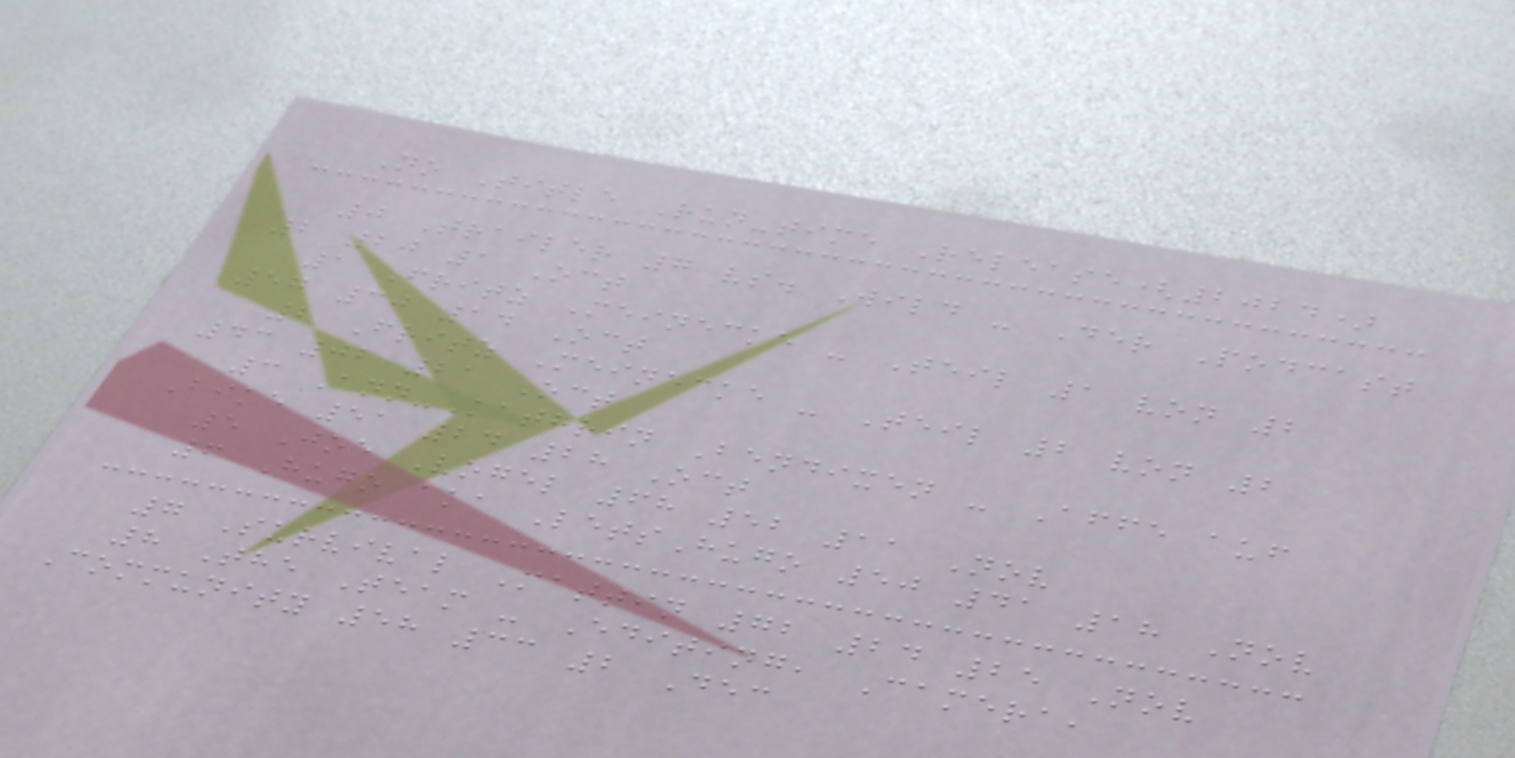No Title Run-time Release(2024)
0 Trailer 7 vs. Wild - Der Podcast
2 20 1 Oct
1 Fritz Meinecke - Teil 1 von 2
57 30 14 Oct
2 Fritz Meinecke - Teil 2 von 2
43 02 21 Oct
3 Ann-Kathrin Bendixen - Affe auf
Bike 51 24 28 Oct
5 Joe Vogel 68 52 11 Nov
6 Hugo aka LetsHugo 50 41 18 Nov
7 Survival Mattin 72 24 25 Nov
8 The Team - Editing, Camera,
Community 58 33 2 Dec
